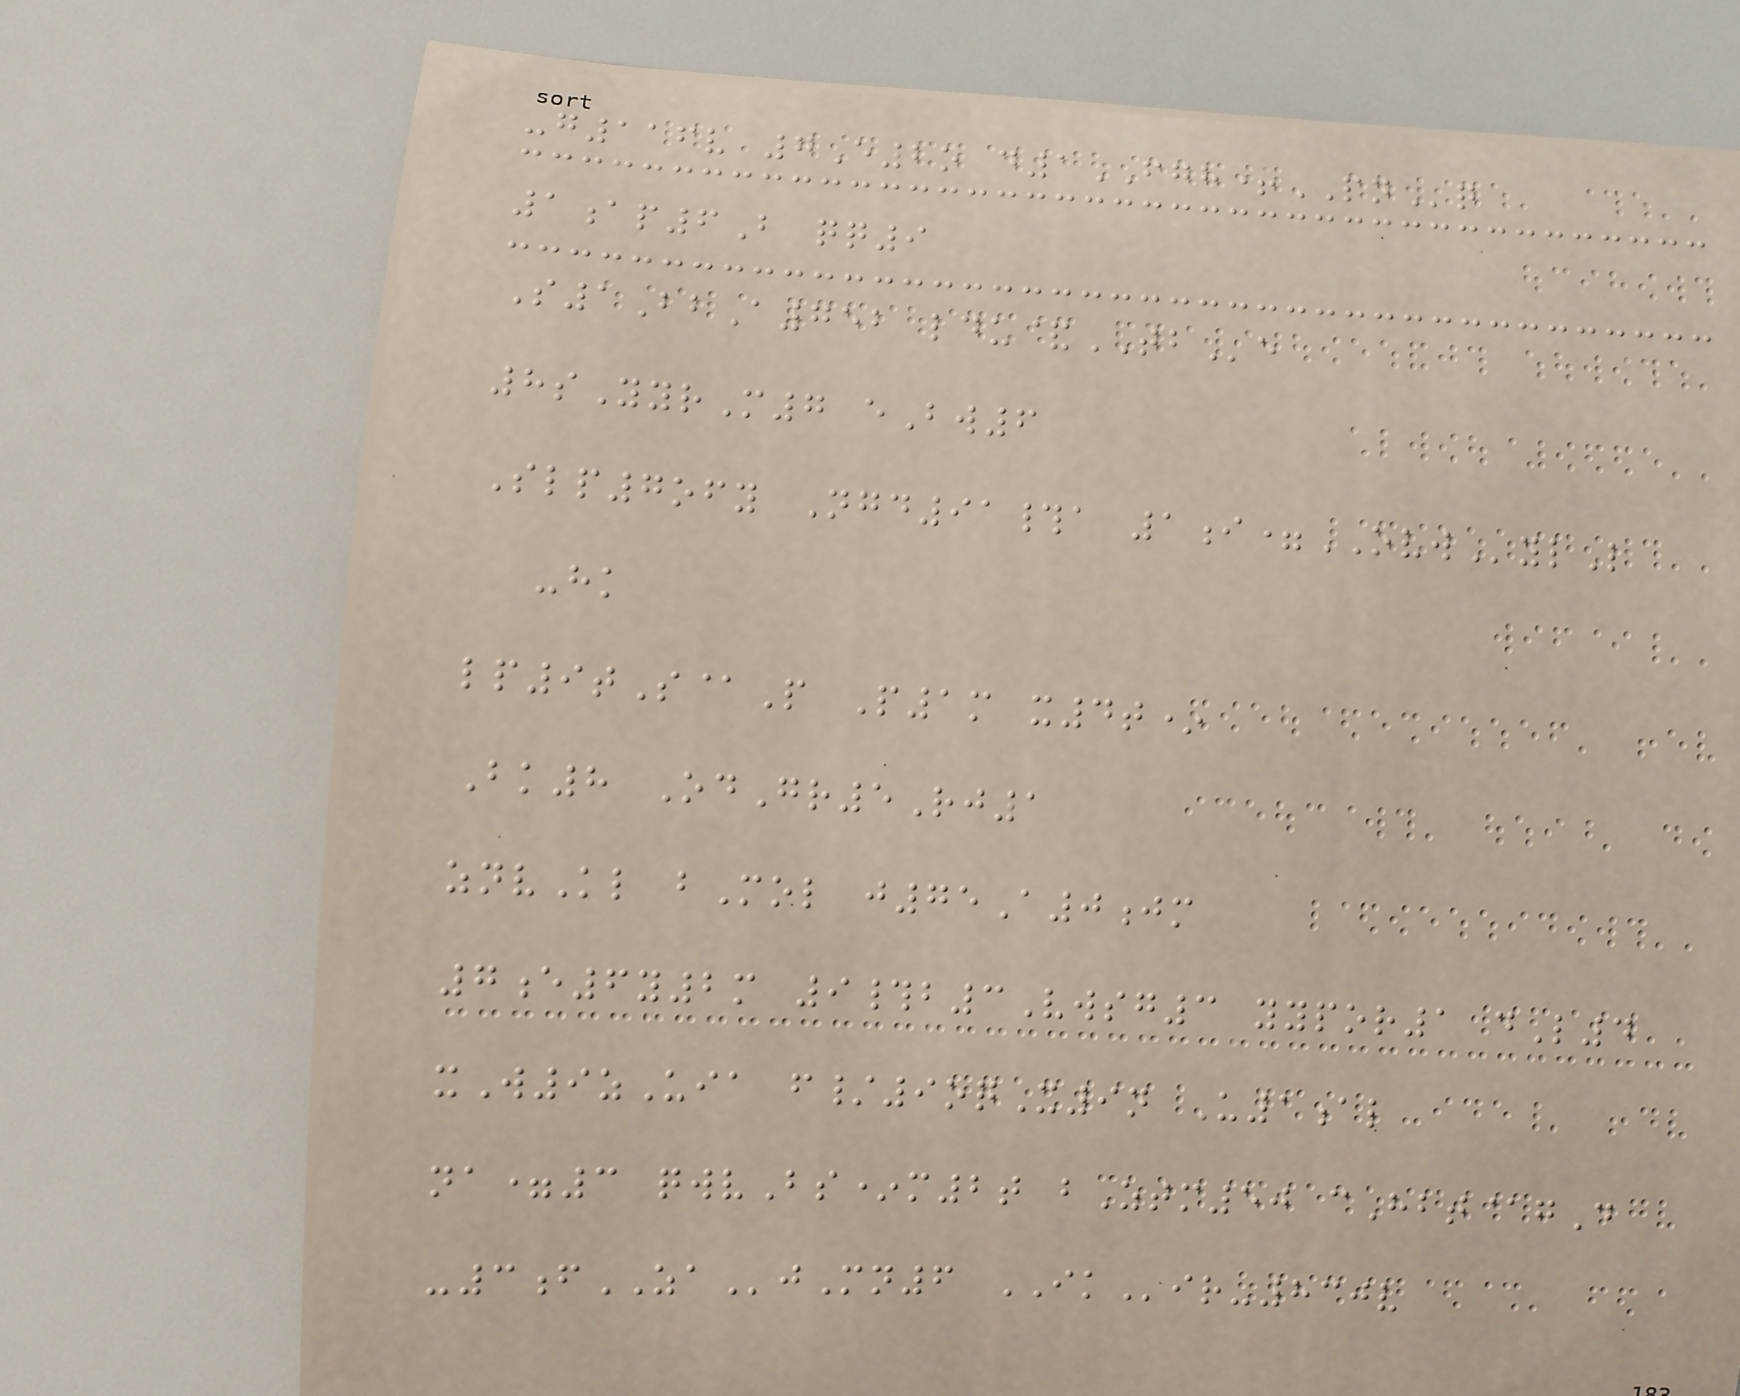-g116v 7E2o d1FGH+PNq
1ap6B qq9
S1BbA752 ldu&TBe
8sYyrM7 eBw6
Slp7ofy Ngd91#a 1i=OVWylL
-hk
lp9tS@P P1m x4t*
Bk8 OdGr5Rj1
znvKl bMol j75A0jm
7e6y2m 9#b3Vwsg3 yypor1 dL4
xW9zUia f/9oqX9n U1al
na=3 qwvBs*m2t bZtm50 cHbt@gD
-3fZAjMn6 IKir-830v
